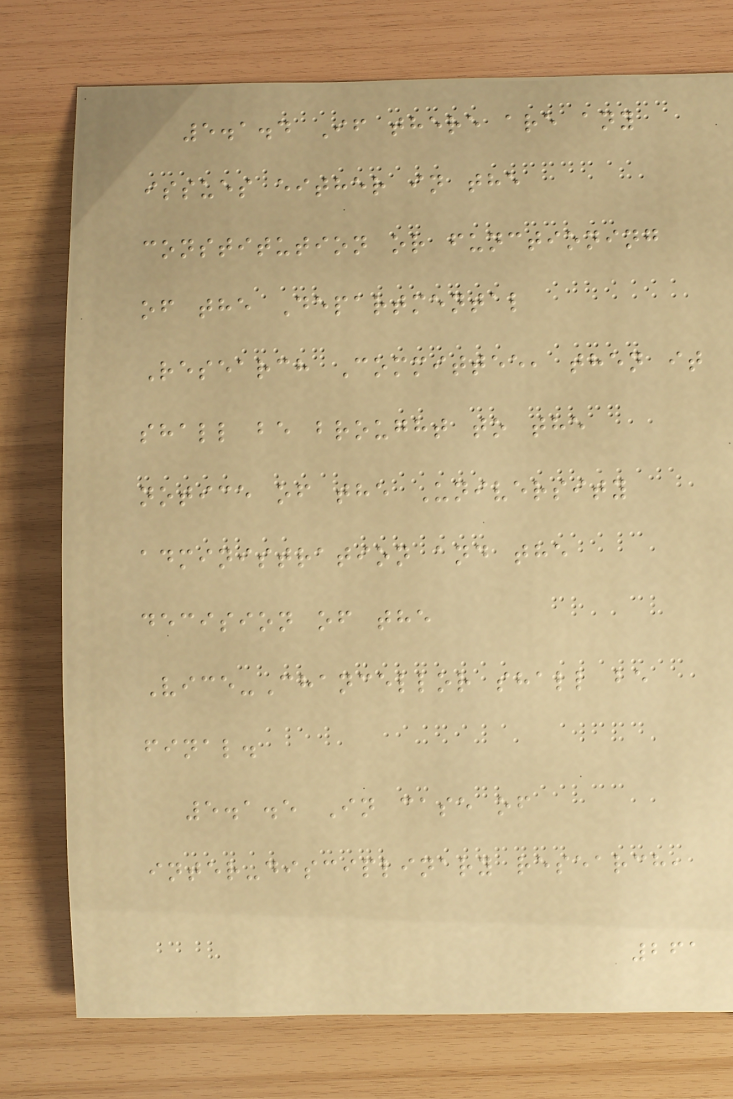5.1.4 If there are any
issues either in the
constitution or functioning
of the Departmental
Research Committee, then it
shall be brought to the
notice of the University
administration and the
decision of the
Vice-Chancellor shall be
final.
5.1.5 In case of
inter-disciplinary research,
261
